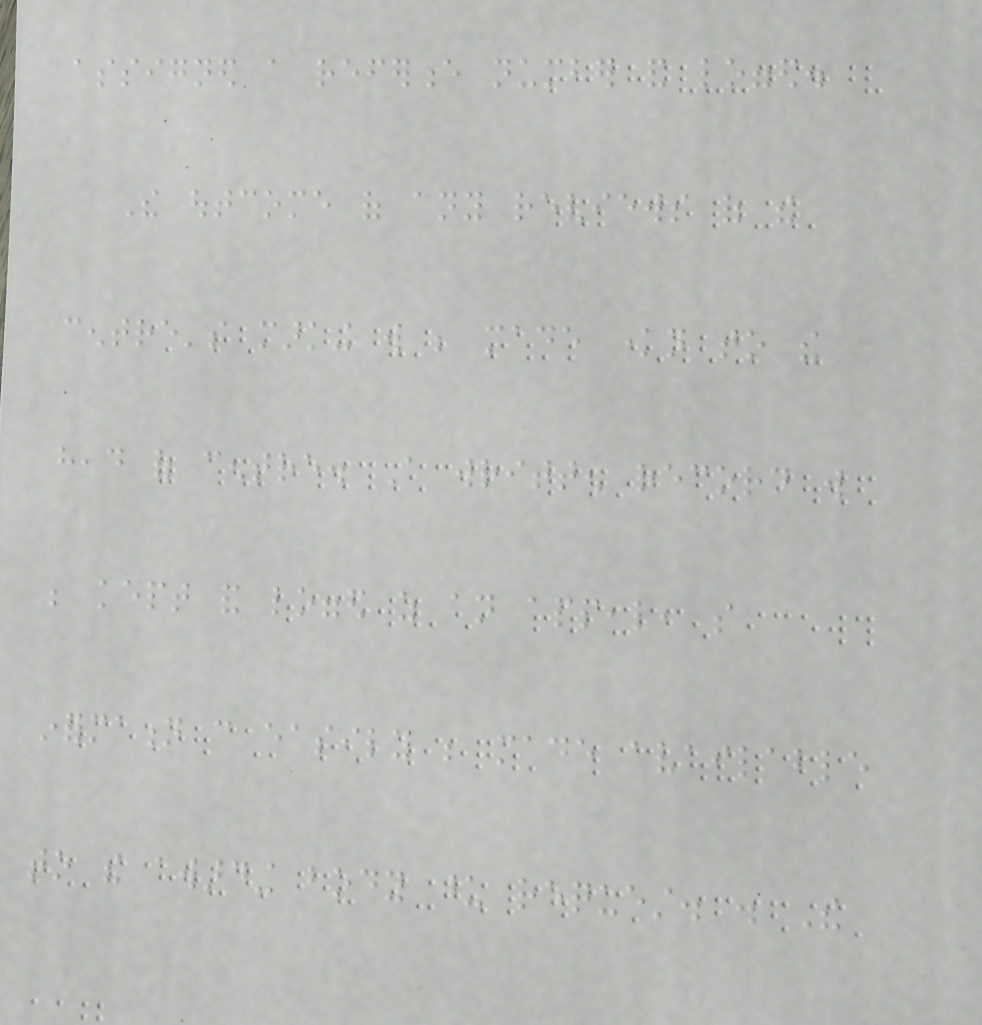assigned a reference number and logged.
The outcome of any reviews of the
centre's marking will be made known to the
head of centre. A written record will
be kept and logged as an appeal, so
information can easily be made available
to the awarding body upon request. . The
